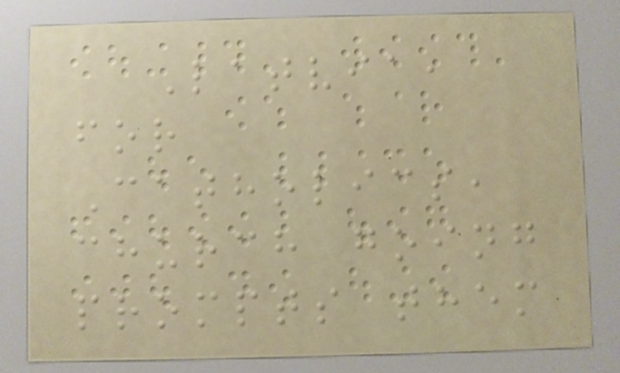Latvia,
for
Catholics,
church going
prompts them
